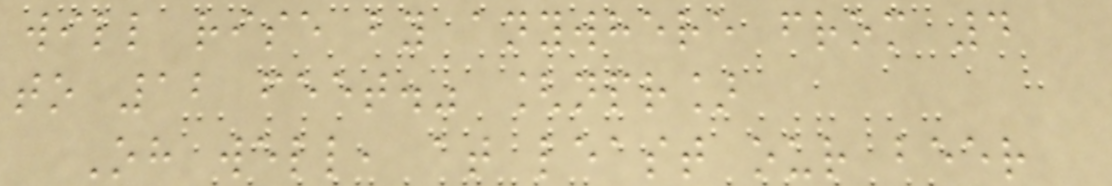will rise by anywhere from 4
to 12 feet." [npr]
Oh well, at least our beer
